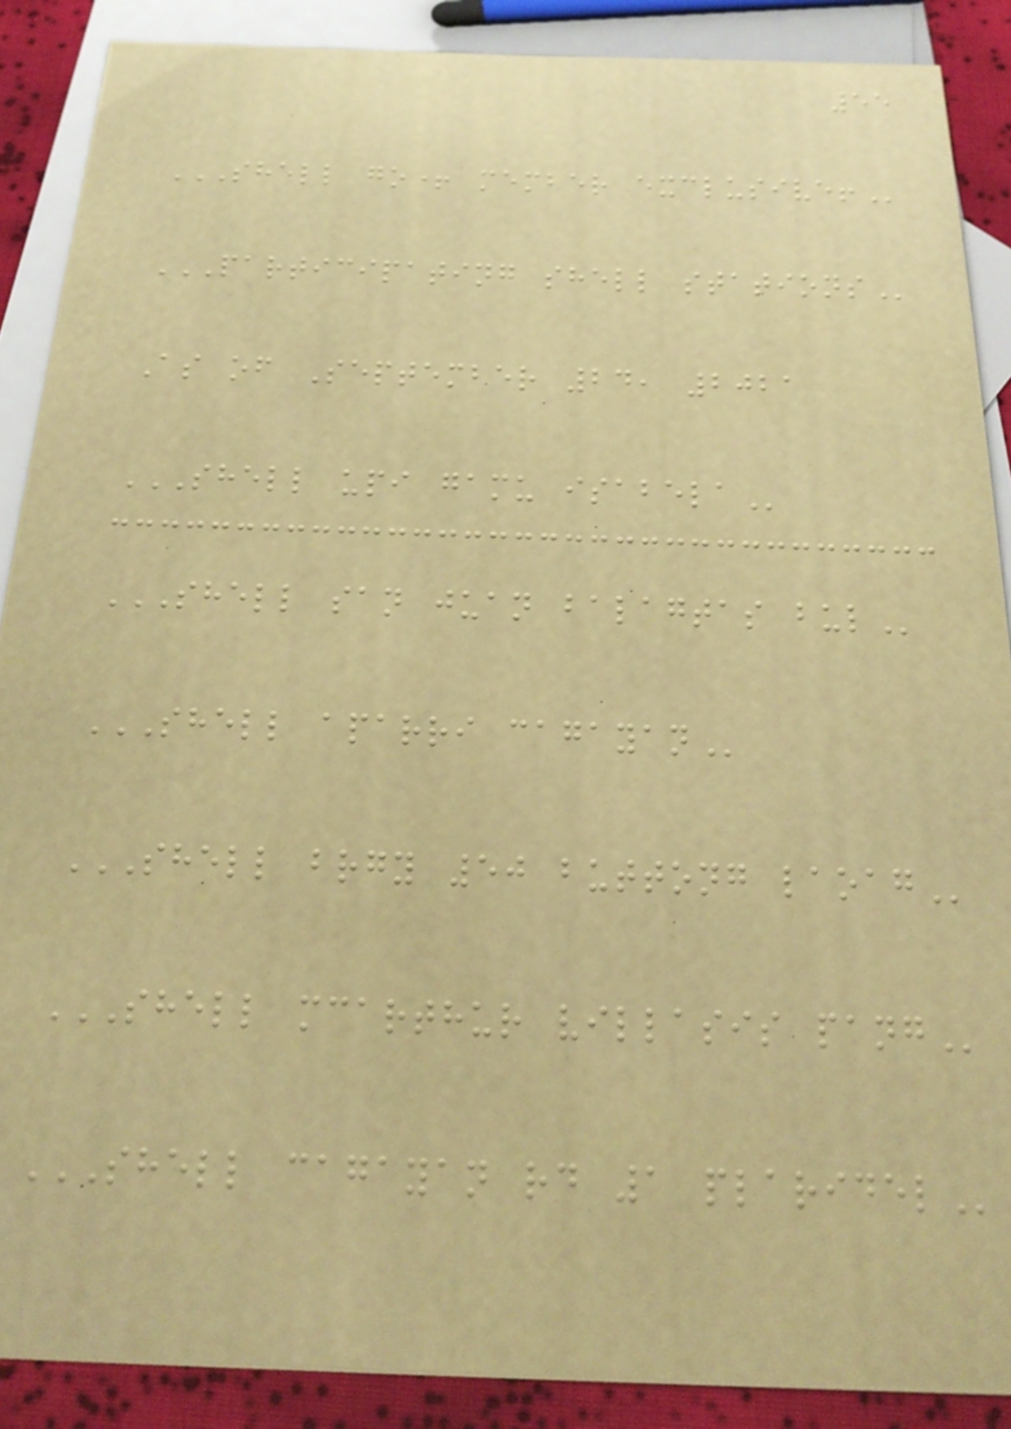55
SHELL GO+ MEMBER EXCLUSIVE!
PARTICIPATING SHELL STATIONS
As of September 24, 2021
SHELL UPI GAMU ISABELA
SHELL SAN JUAN BALAGTAS BUL
SHELL APARRI CAGAYAN
SHELL BRGY 50 BUTTONG LAOAG
SHELL MCARTHUR VILLASIS PANG
SHELL CAGAYAN RD 1 PLARIDEL
